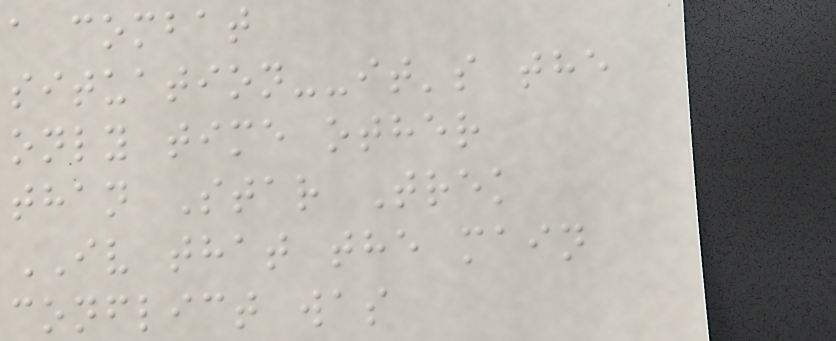a combat
situation--it's the
only time other
than Star Trek
IV that the main
conflict was
